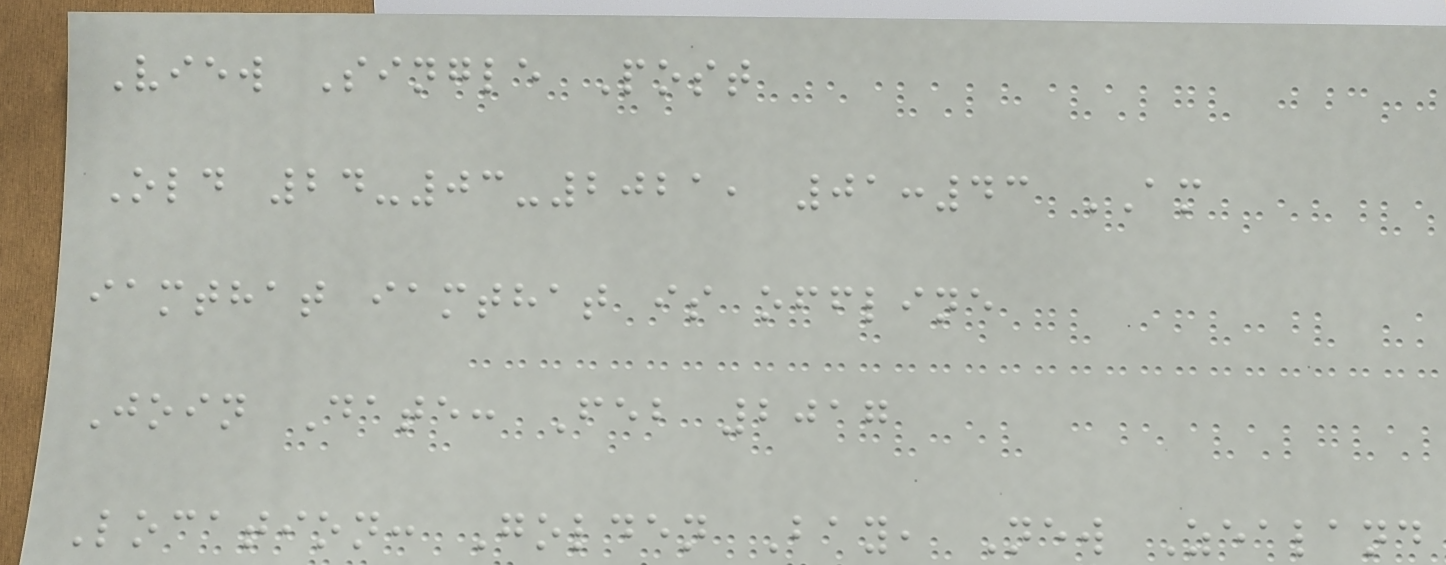View Single Post
Old 24-03-2021, 01:43 AM
iamthat iamthat is offline
Join Date: Feb 2017
Location: Golden Bay, New Zealand
